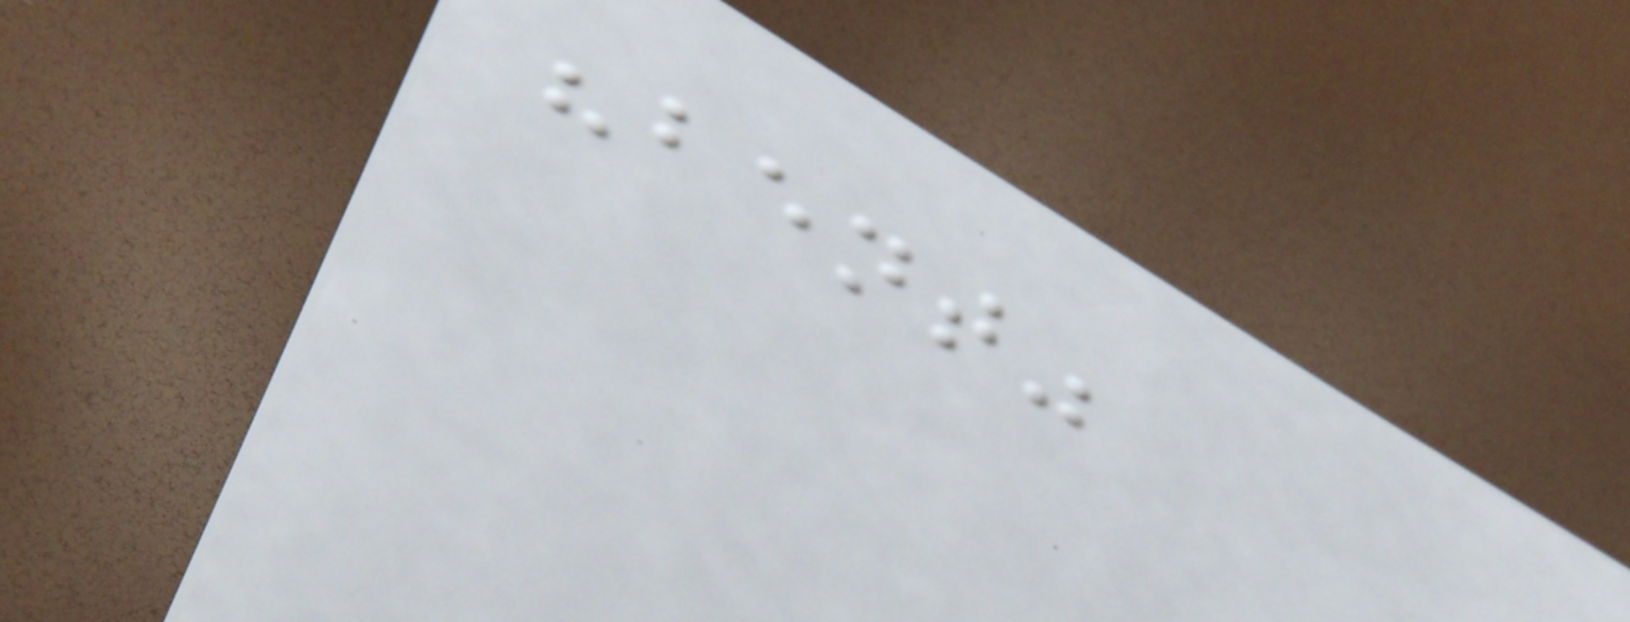"bent"
